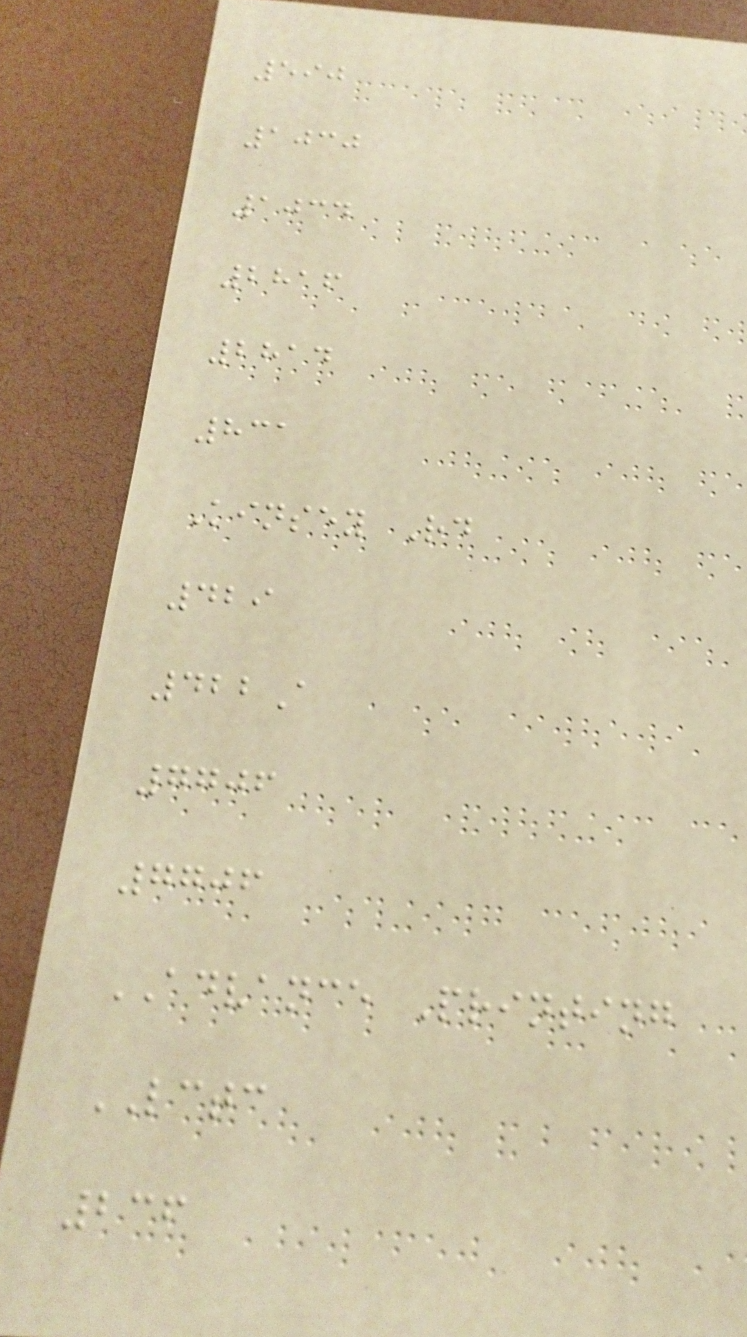590
1030
1034
2816
2814
831
Kinsey Rd
429
422A
7706
7706
ADVANCE Printing
LCTC
236
